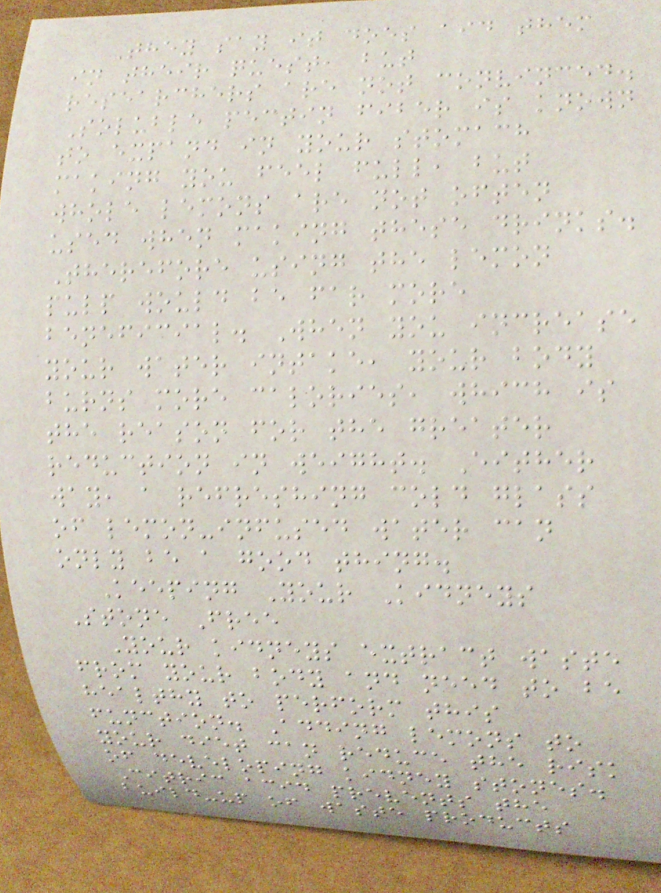They say it does aid them
in their quest, but
researchers are not convinced.
Soluble pectin fiber is known
to expand in your stomach
making you feel full, but
whole lemons are not often
used when making these drinks.
Therefore using the lemon
pulp would be far more
beneficial. When you increase
your water intake, your body
burns more calories, which is
the reason for the greater
reduction in weight. Either
way, a refreshing cold glass
of lemon-infused water can
only be a good thing.
Keeping Your Kidneys
Stone Free
Your kidneys extract waste
from your body and need to be
healthy to perform this
function. Adding lemons to
your diet can reduce the risk
of developing kidney stones.
Citric acid prevents the
build-up of waste products
